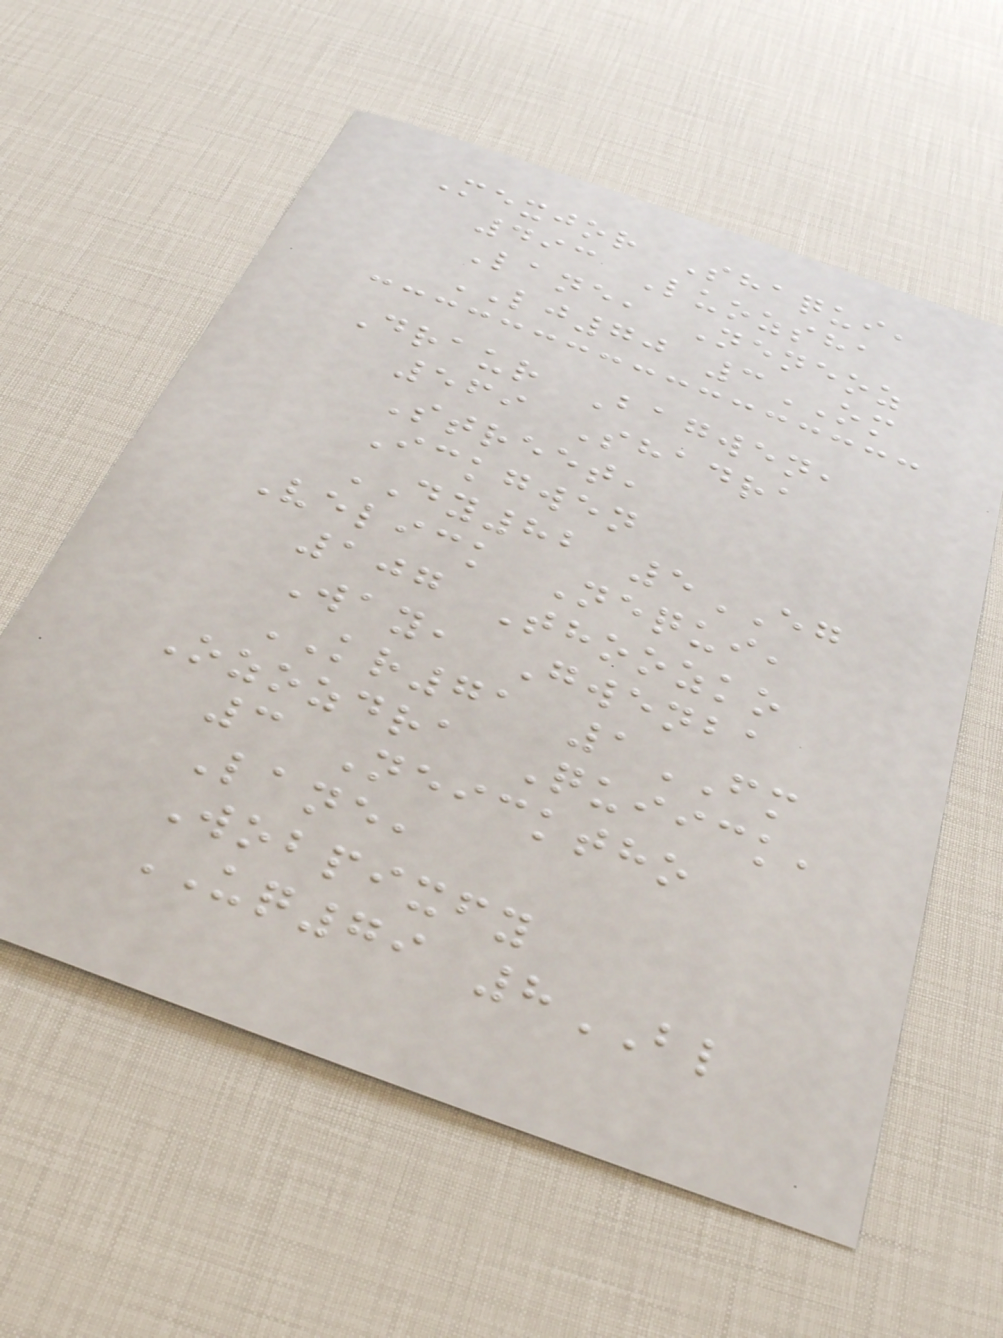Mexjor Shaqui,
493 Luozsha
Lane, Neneoz
LJ70 3OM
Draur Bagwen,
569 Shadra
Street,
Ickgwen
DY82 5EG
Velick Nequi,
107 Thoozko
Way, Gwenba
KR71 1FM
Ozozdra Quiick,
3 Neicktho
Lane,
Wobpixfy
UQ79 8BL
